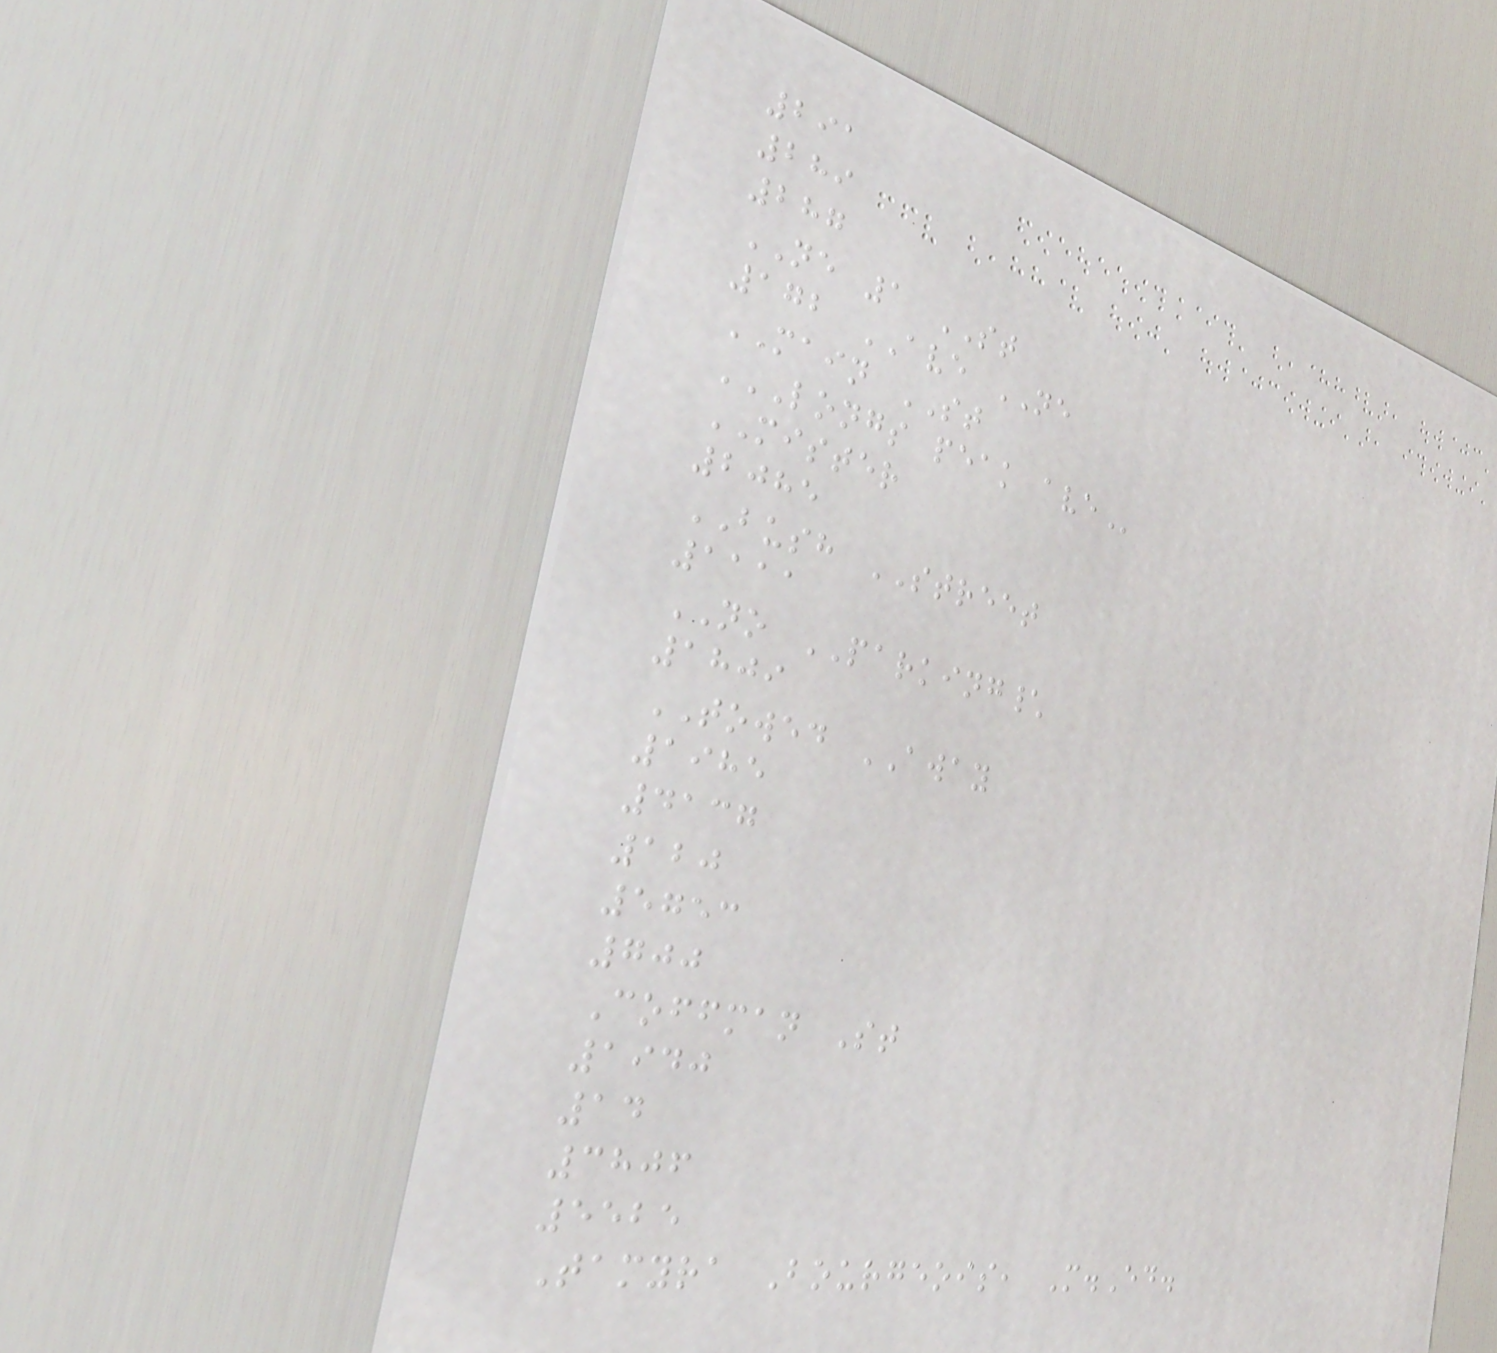291
289
287
NE 1 ST
172 AVE NE
MAIN ST
LONGS PEAK AVE
MISTER
2085
BUSH STREET
1111
NO PARKING\
1809
TOWED AWAY
1985
4137
120
5753
700
Coffman St
1940
14
3806
5525
Tamyra Bourgeois, M.Ed.
